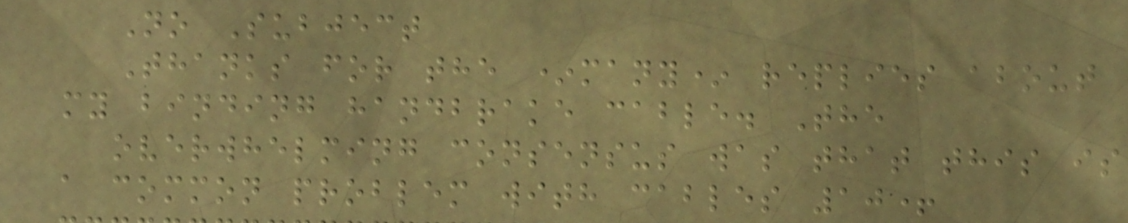No Subject
Thanks for the *many* replies about
my binding handbrake cable. The
overwhelming consensus was that this is
a common problem with cables 10+
